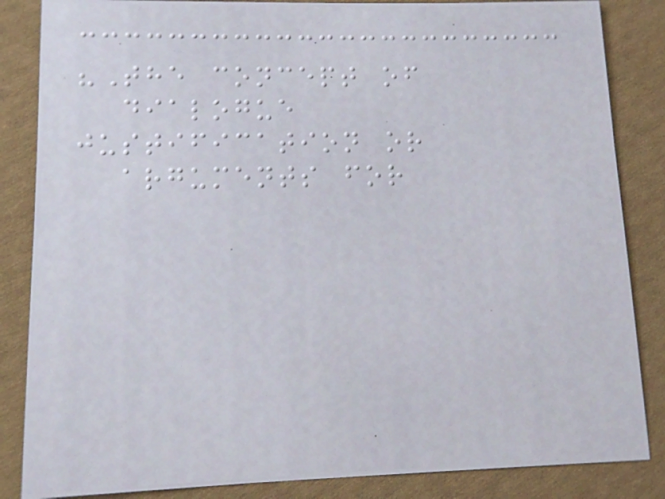"The concept of
dialogue
justification or
arguments for
